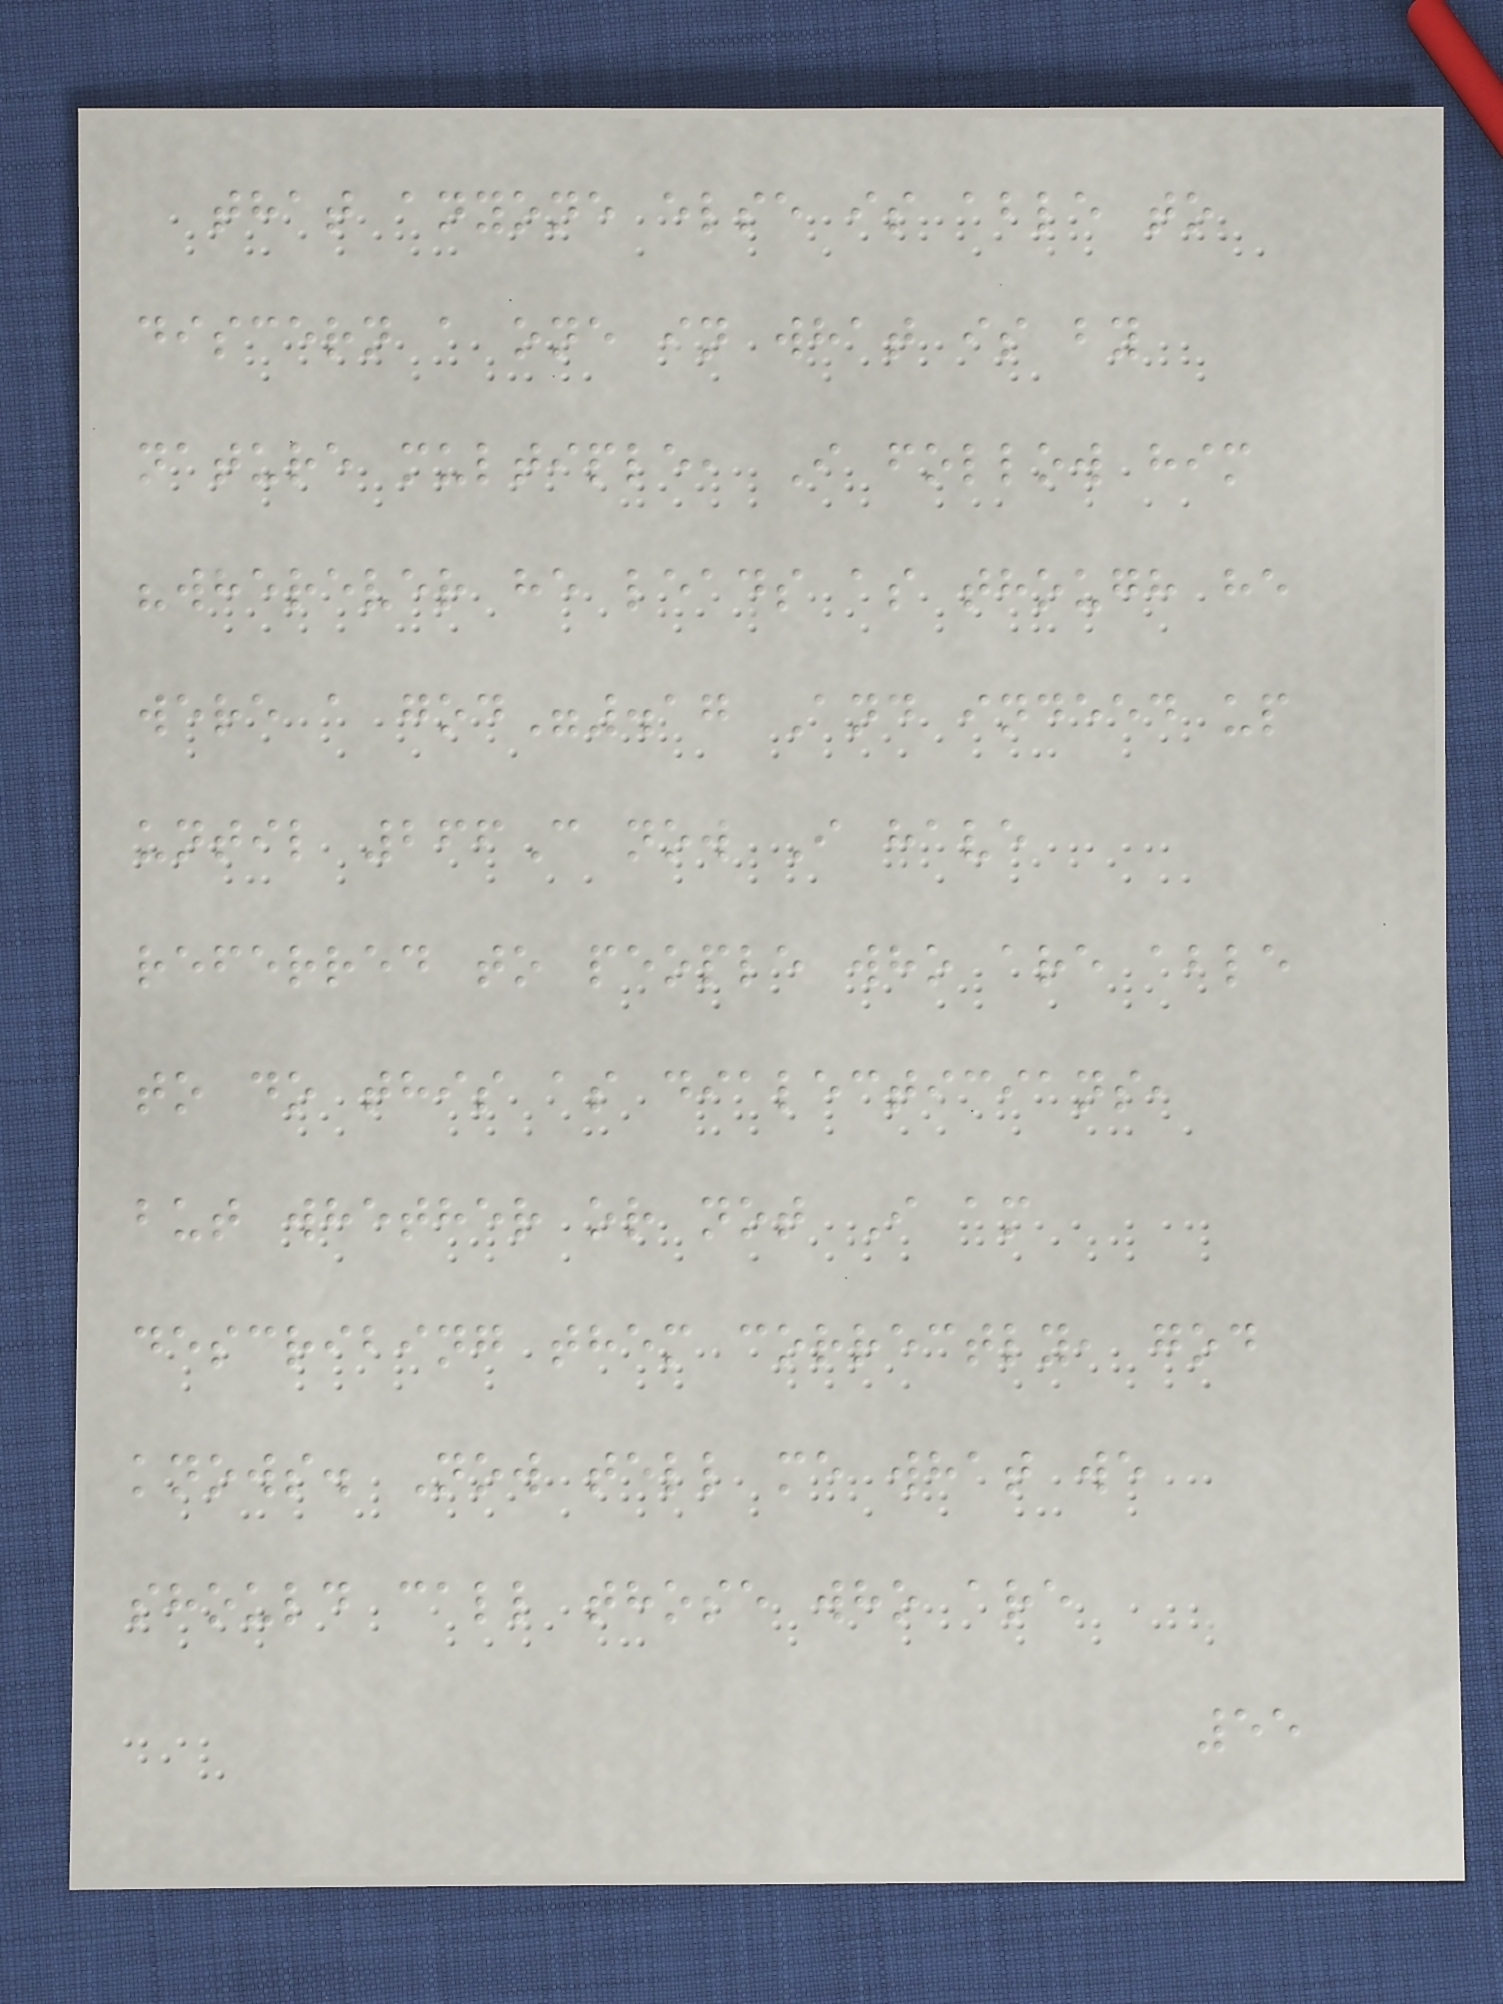that anyone else is able to
discern a one in what is by
nature multiple, I follow him
"wherever he leads as though he
were a god".17 And indeed up
until 266C now I have
referred to people who are able
to do this as dialecticians,
but whether or not I am
describing them correctly, god
knows. Now tell me what we
should call those who are
55
